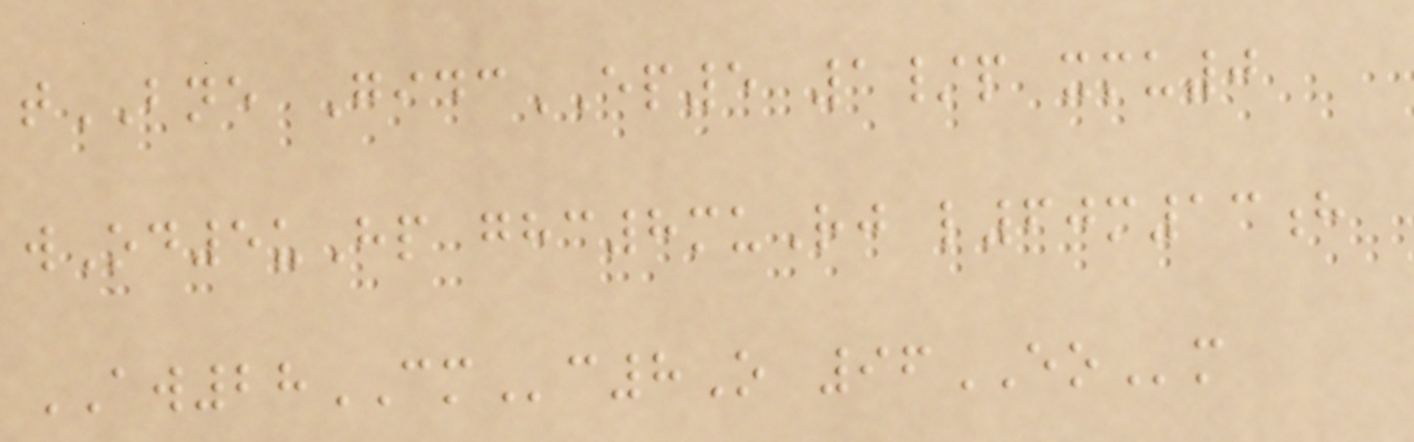tBNE GidcEP5 1/p xmu0
wOd5uHp ghc8muRj l60m13h
AW28CMc8O 96EOm
